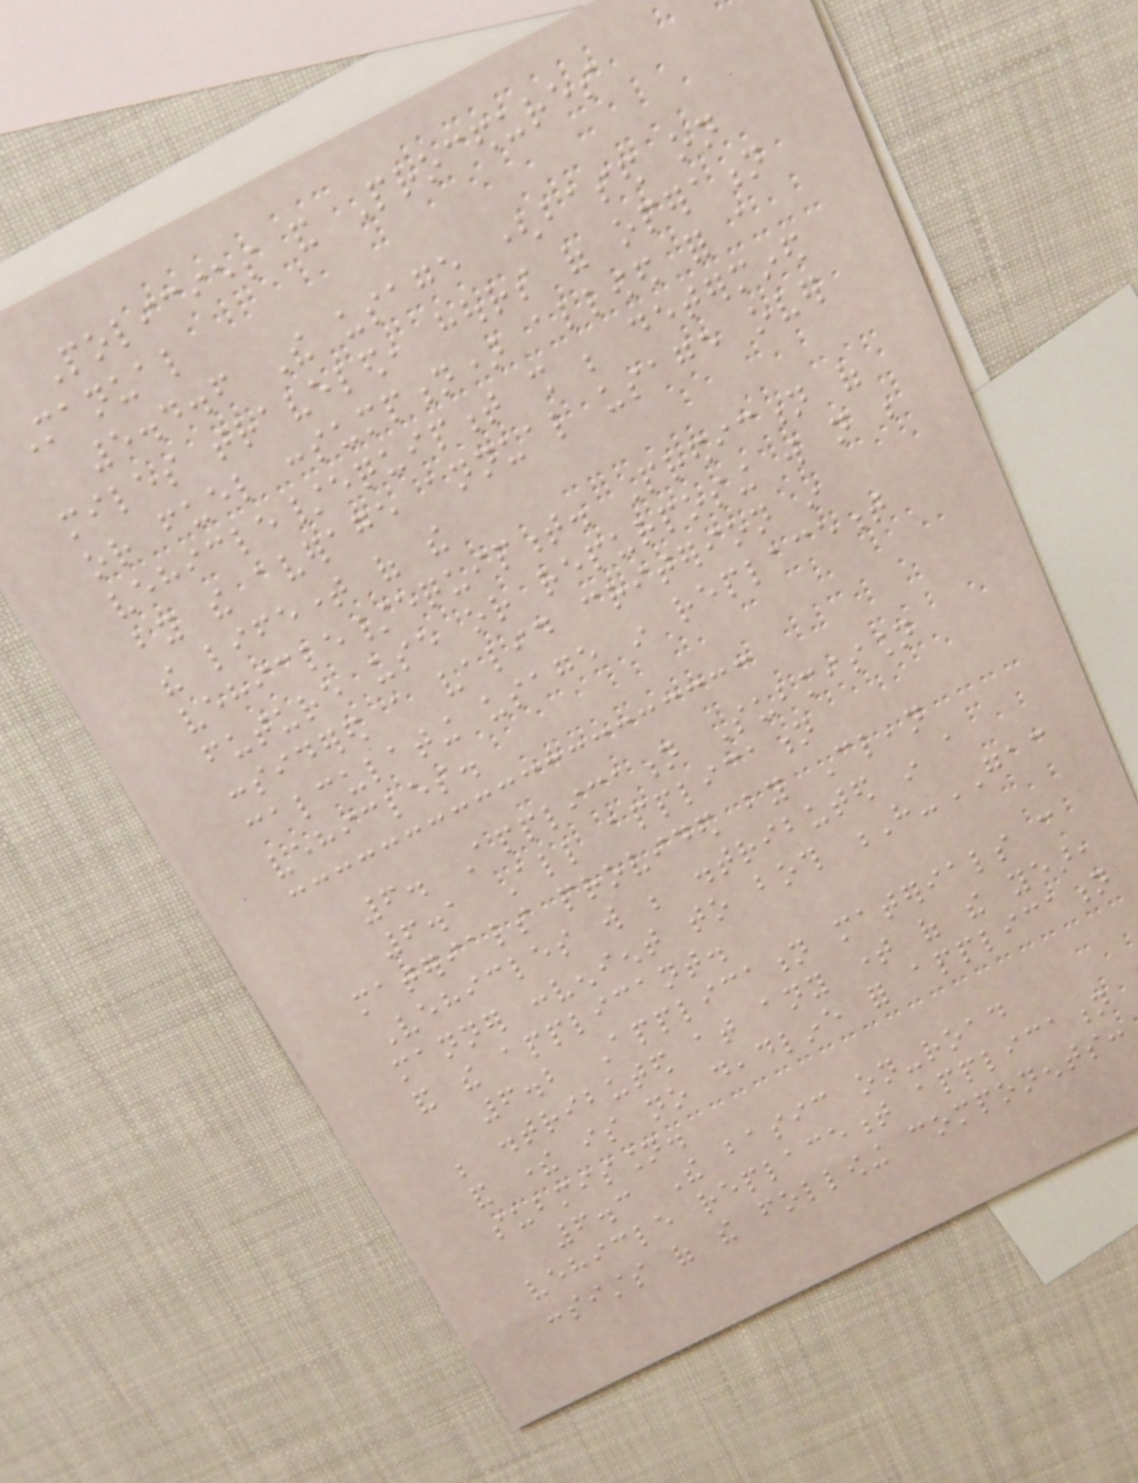Policies and Procedures
Manual
5.4.6 The usage (based on
miles traveled, hours of operation
or fuel consumption) allowed for a
vehicle/equipment shall be determined
by the average annual usage over
the lifetime of the
vehicle/equipment. Prediction of
future use or repurposing will not be
considered a valid criterion in
calculating usage in replacement
vehicles.
6. Application Submission
6.1 All application
materials provided by Clean
Vehicles will be distributed in a
manner convenient to both H-GAC
and the applicant.
6.2 Application materials can
be distributed at any time of the year,
and there is no deadline for application
submission.
6.3 The basic on-road
vehicle replacement application
consists of the following components:
